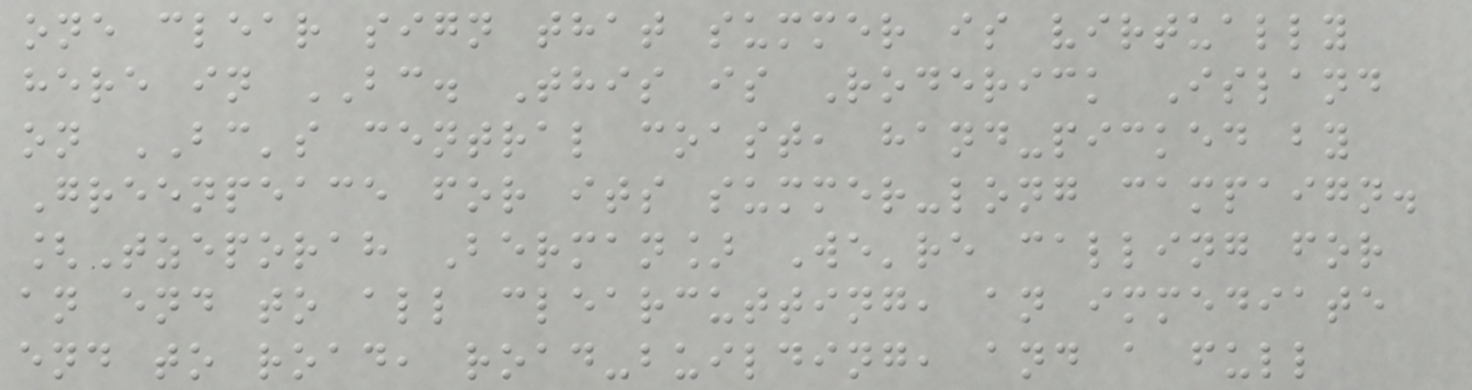one clear sign that summer is virtually
here in BC. This is Roderick Island
on BC's central coast, hand-picked by
Greenpeace for its summer-long campaign.
[Tzeporah Berman] We're calling for
an end to all clearcutting, an immediate
end to road, road-building, and a full
